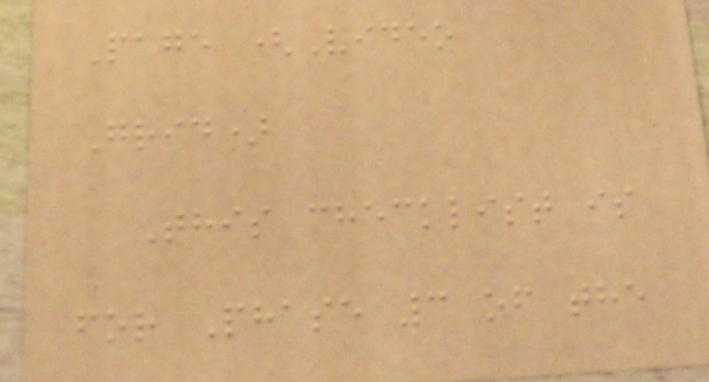Page (Video
Grid)
This checklist is
for Phase 3 of the
